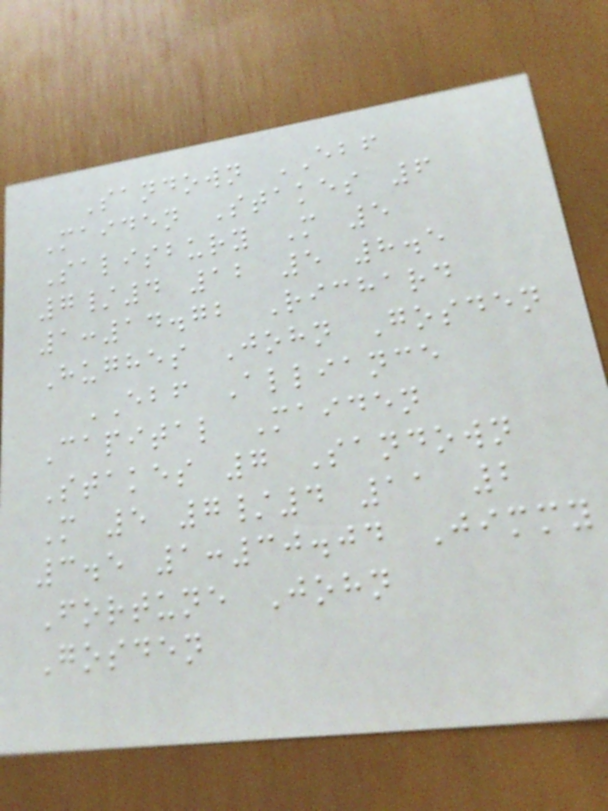Sandown EBF
Maiden Stakes 6
Salisbury M 5
7/4 12 5 8.5
1:14.72 Richard
Hughes John Gosden
EBF Alliance
Capital Maiden
Stakes 7 Sandown
M 5 7/4 11 2
3.5 1:30.04 Jimmy
Fortune John
Gosden
